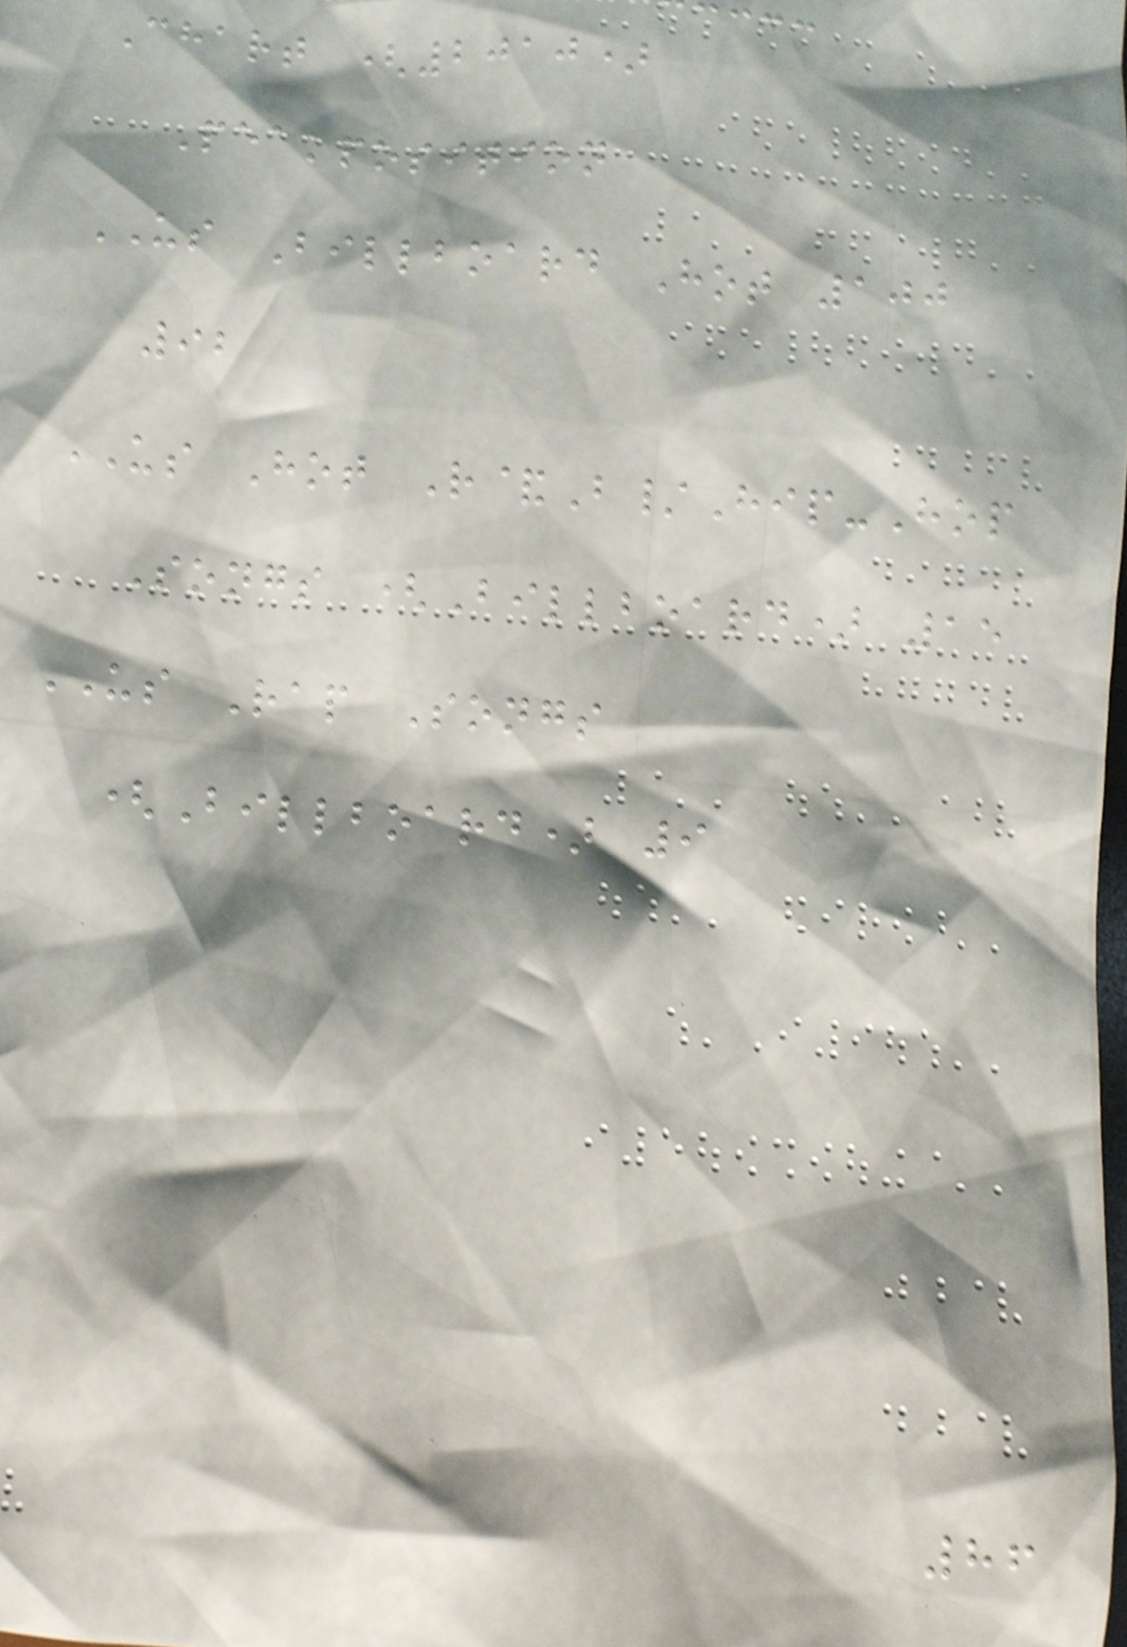Chart (2010)
Peakposition
US Billboard Hot 100
92
US Hot R&B/Hip-Hop
Songs (Billboard) 15
US Rap Songs
(Billboard) 9
86
